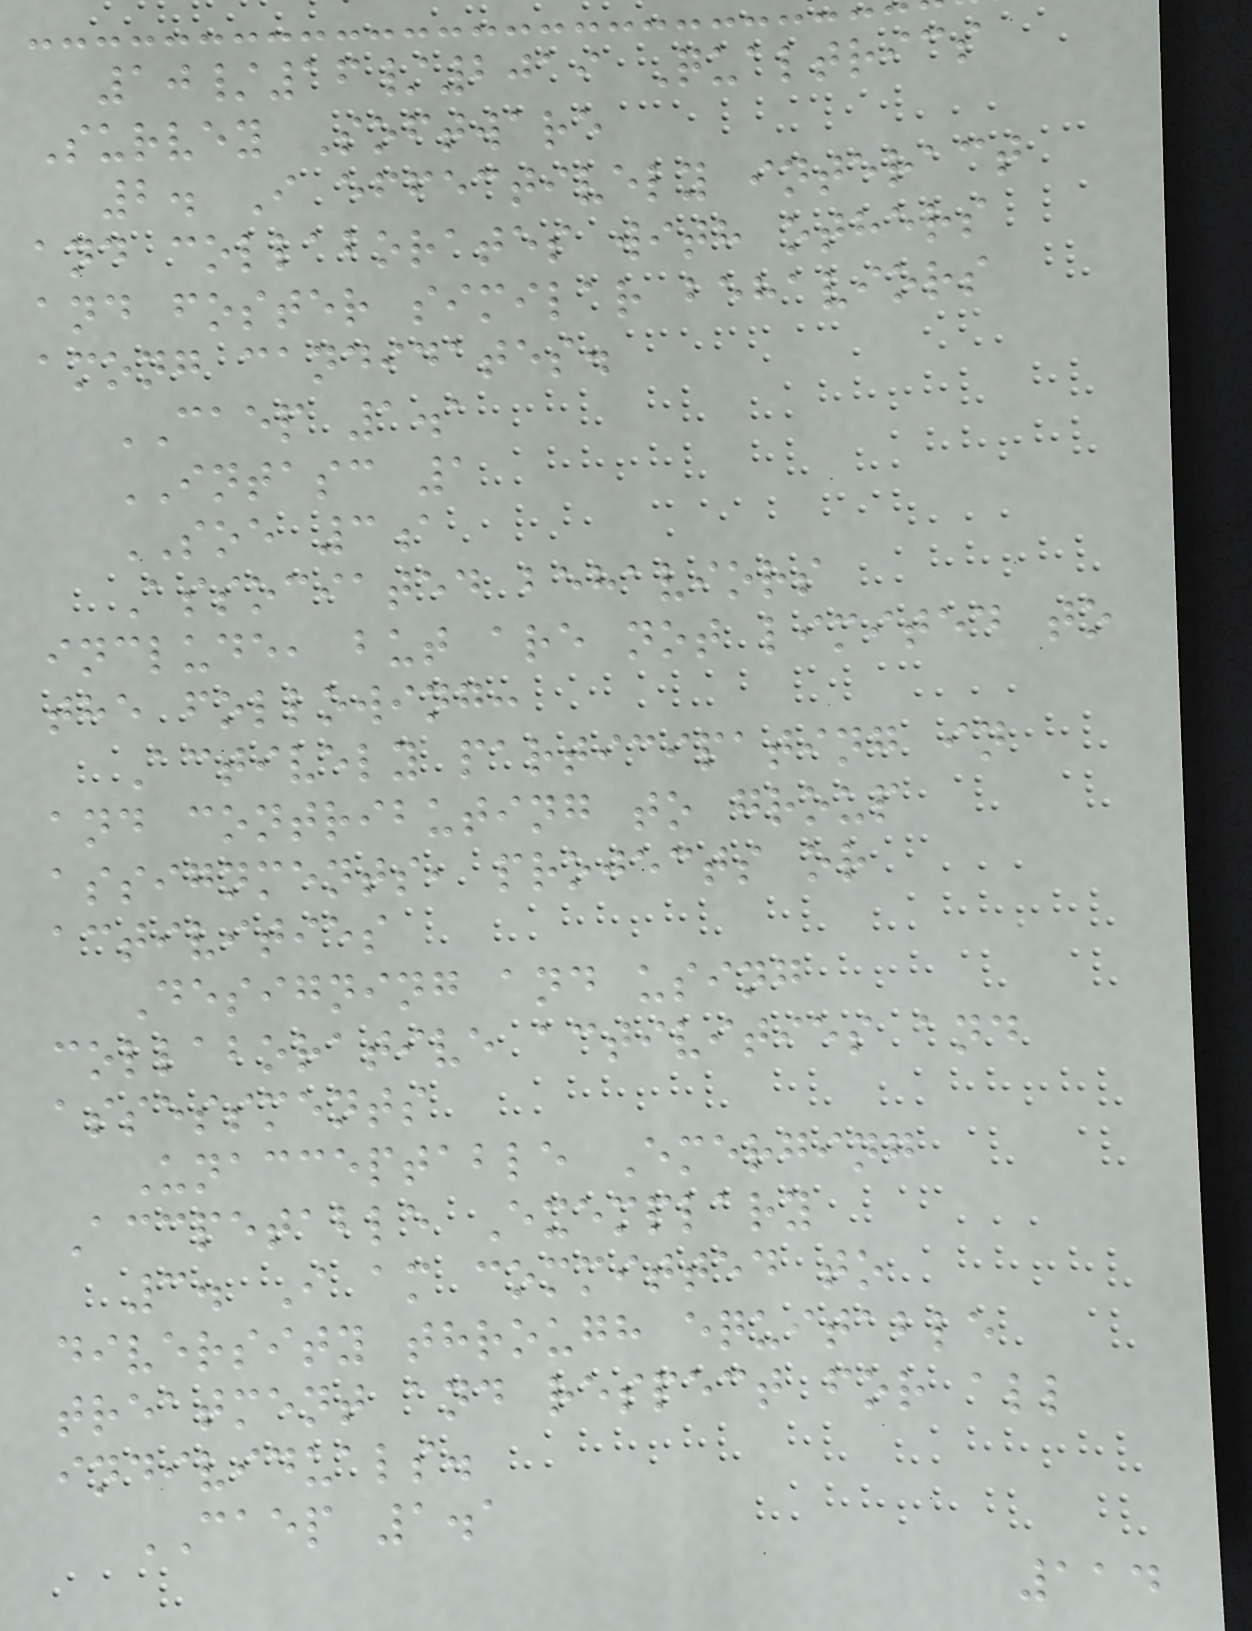10/16/2019 Qualtrics
Survey Software
2. I effectively interact
and collaborates with others
and foster similar behaviors
among candidates.
CAEP 1.1
INTASC 1
SOE 3a
Associated behaviors
include, but are not limited to
the following:
Actively participating in
and contributing to group
assignments, projects or
activities
Designing and using
collaborative activities and
assessments
Unacceptable Emerging
Accpetable Exemplary
3. I am committed to
diversity through equitable
treatment and respect for all
individuals.
CAEP 1.1
114
